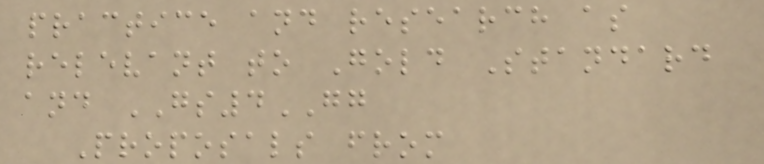practice and research as
relevant to Gold Standard
and GS4GG
Proposals from
